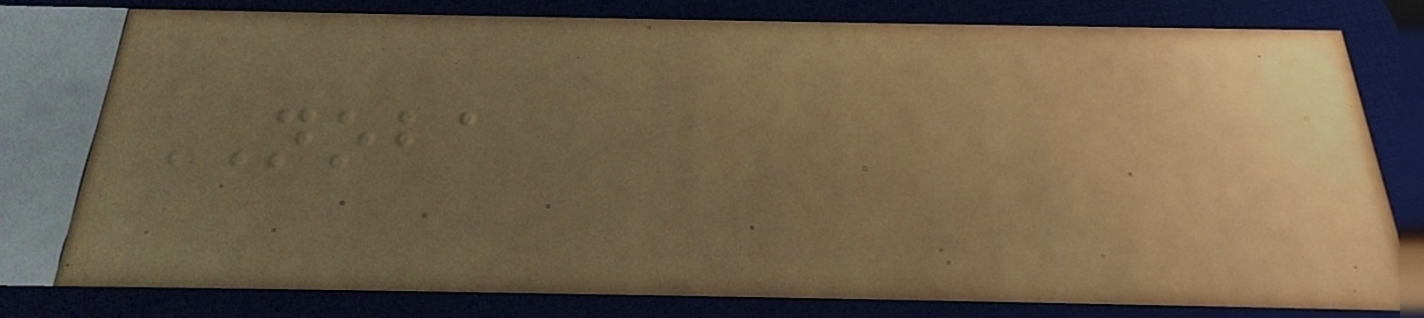NOBA
